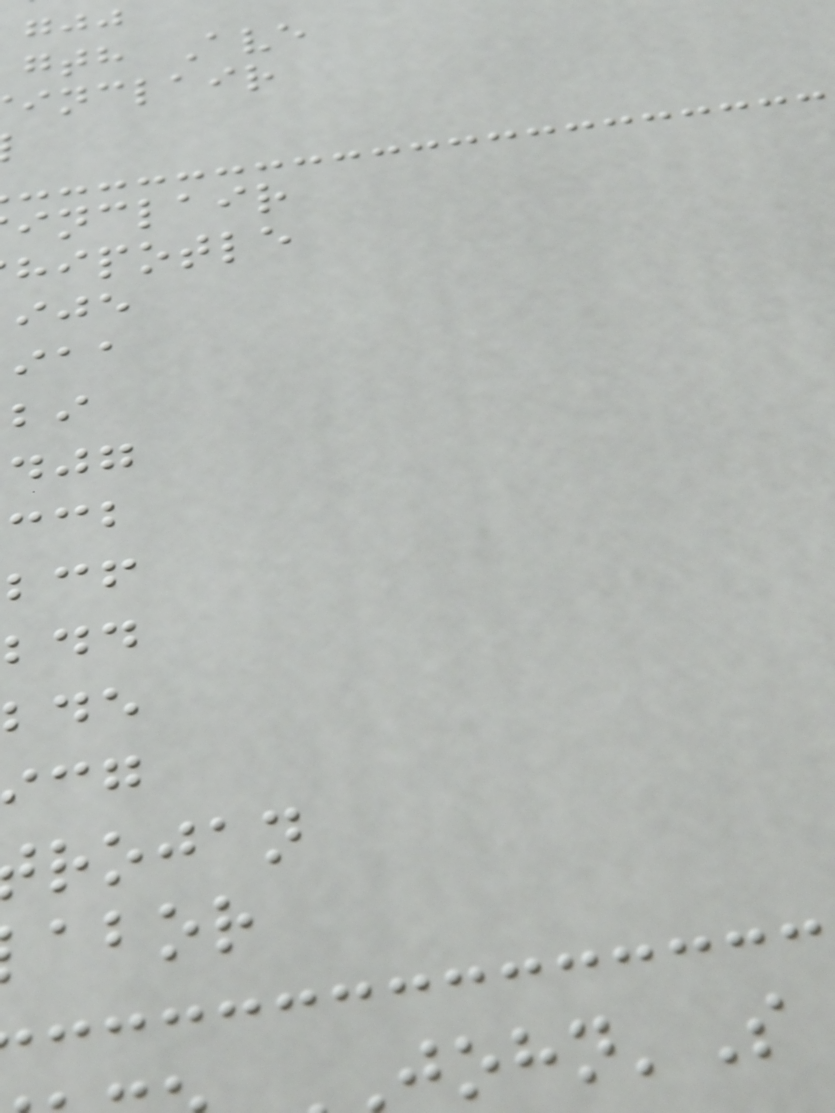gth Ave
inclair
inclair
hipotle
rojan
abor
